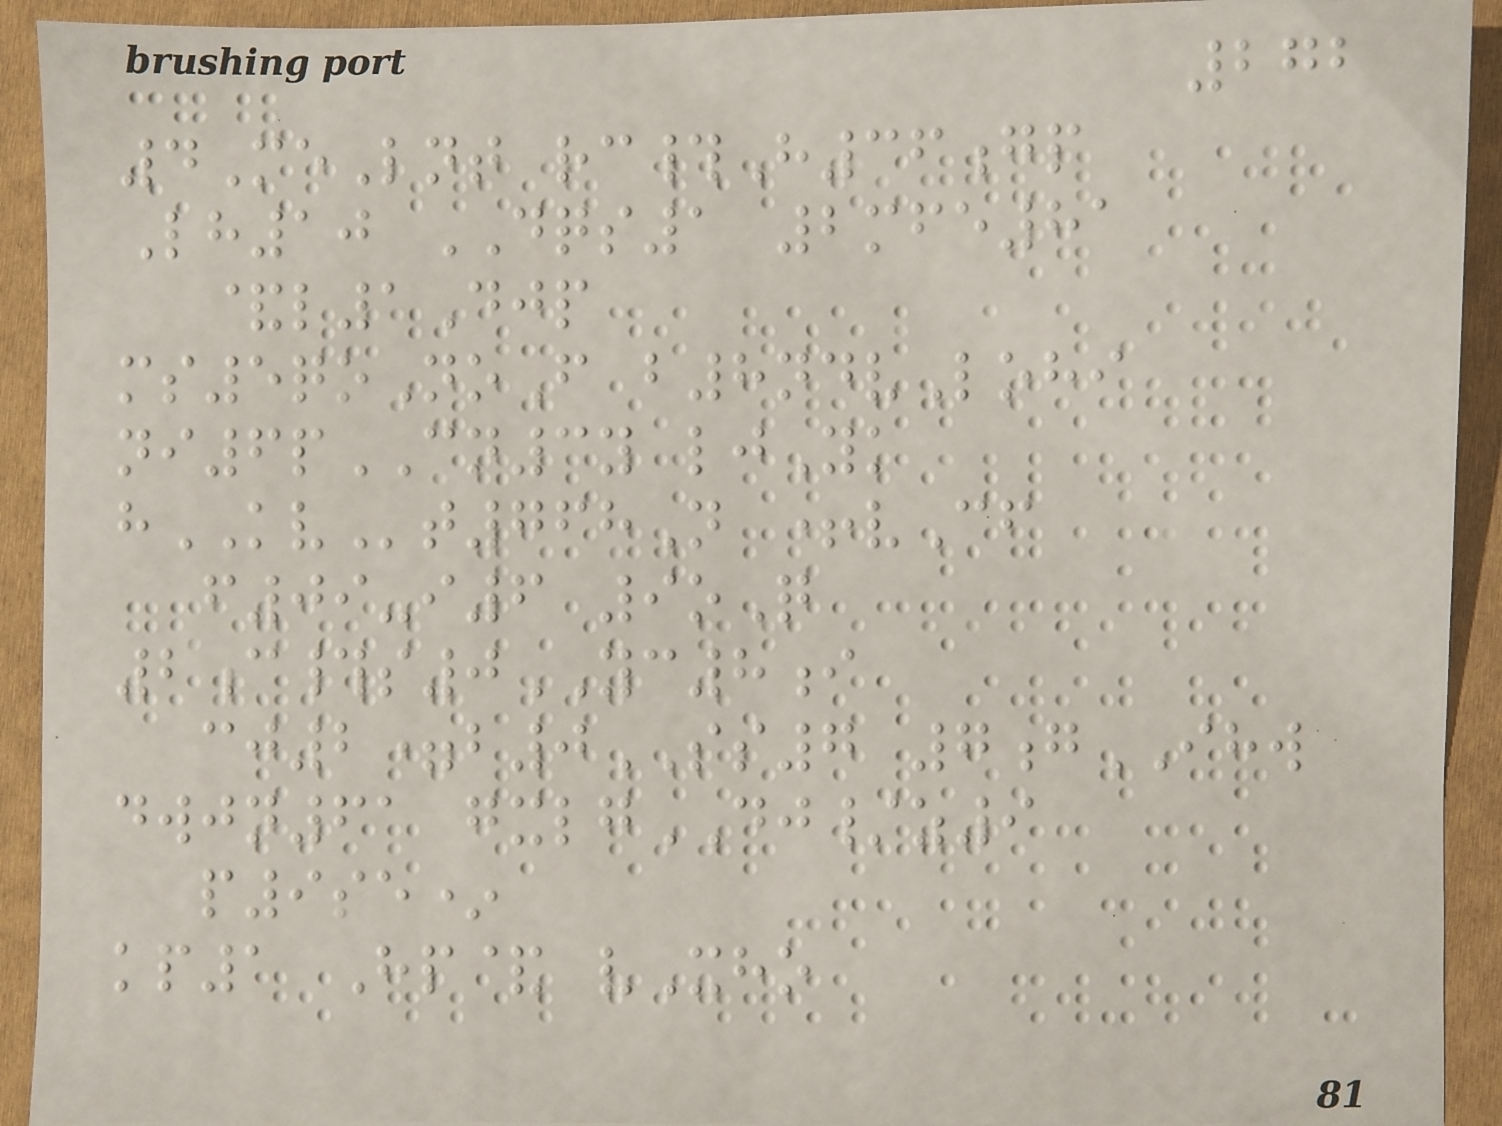272
4MeLnt rc#H36gp
Lh10 DQS1 2mfe81
&l1Djp
ms5qoNoF b8ndvLohi
ni6pCN3y ljYk
hKVt768N +vCf
f09-i6 9oQ
2c#s0YC8i
cj2=b0SS7 7gIHW
dwjn61 gxlgDJ/z9
p9se*
kp1 Hp& vXho
